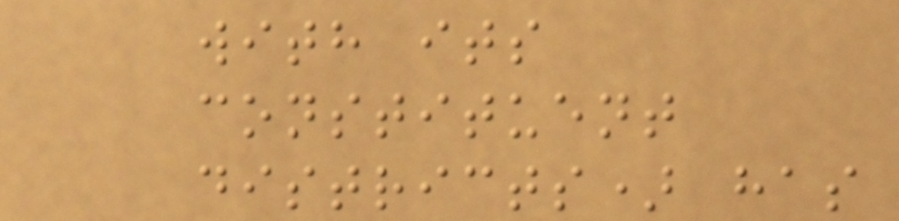with its
constituent
districts) has
